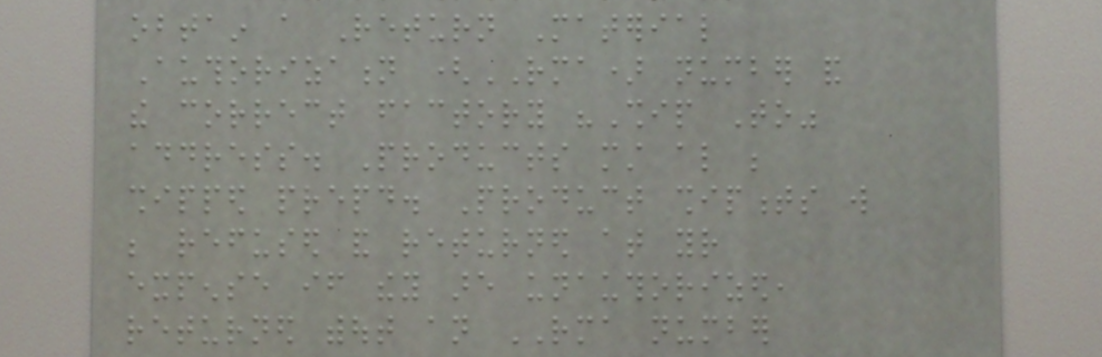obtain a Return Material
Authorization (RMA) number and
the correct factory "Ship To"
address. Products must also be
shipped prepaid. Product shipments will
be refused and returned at your
expense if they are unauthorized,
returned without an RMA number
